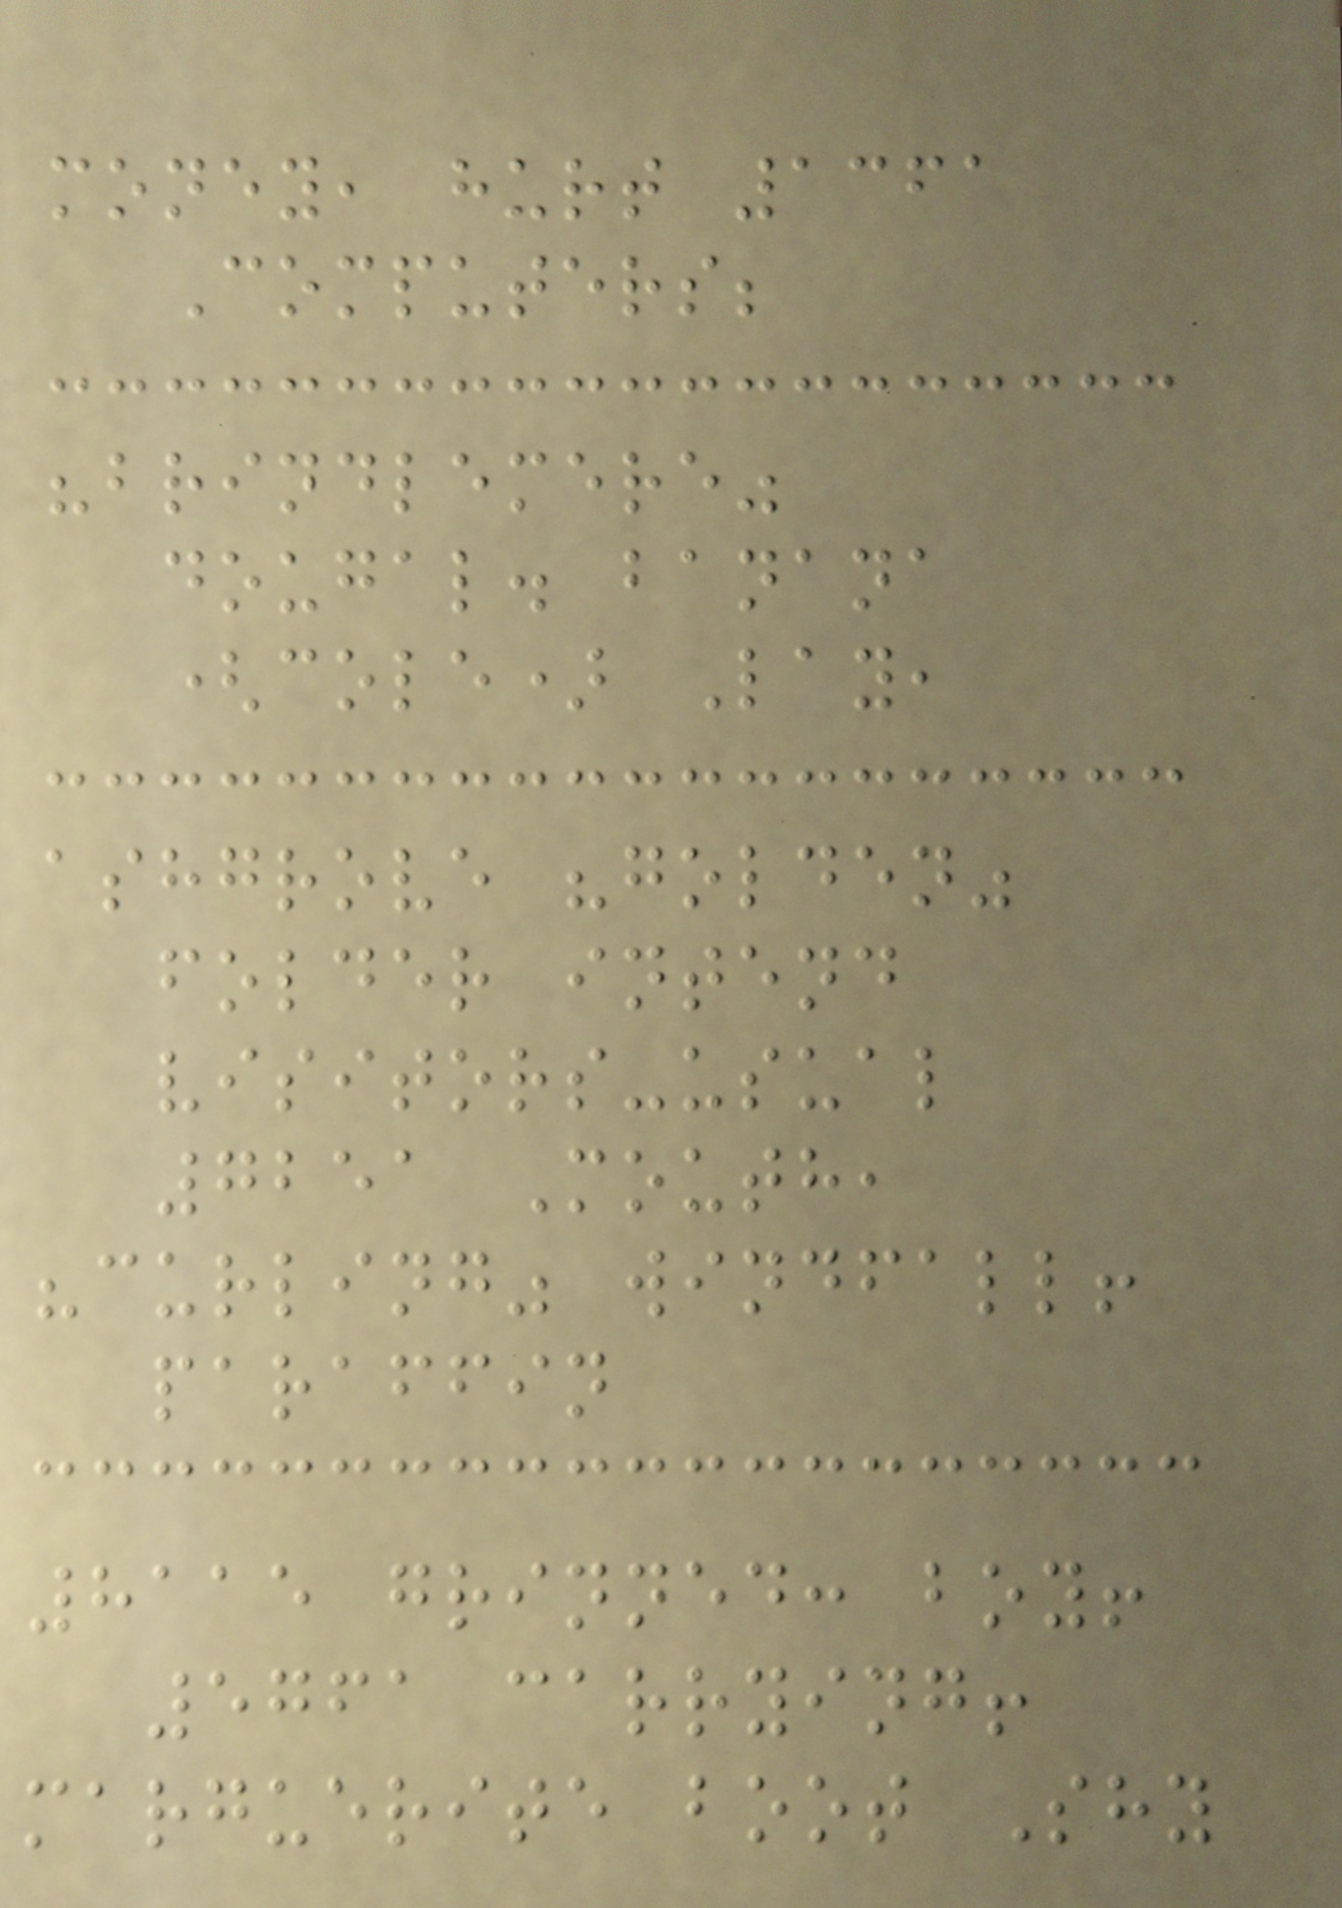money, hurt 1361
Computers;
"brindlemere"
dougal. banana
(cole) Lay,
ashgrove "golden"
folder intend
visitors-usual
7251 Mouth,
"curling" windfall!
paraffin
8115 grinned: boy!
5761 carrying!
marguerite boot Shy
